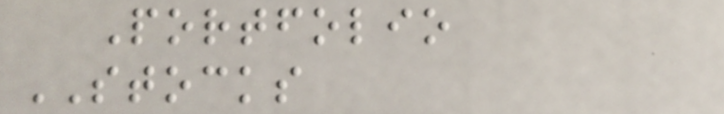Portfolio
STOCKS
